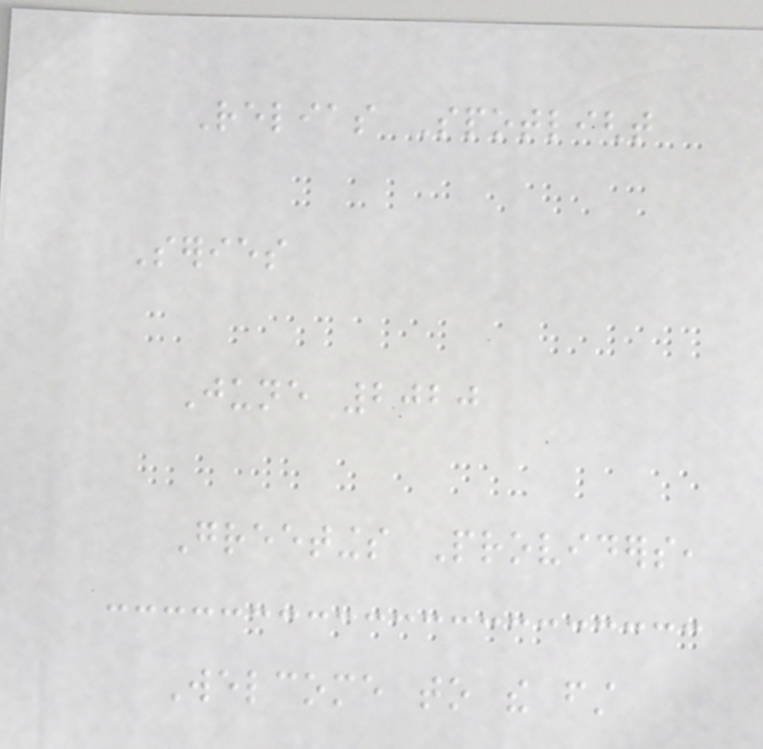Relias Spotlight
Series
June 2020
Greetings Providers,
Welcome to the first
